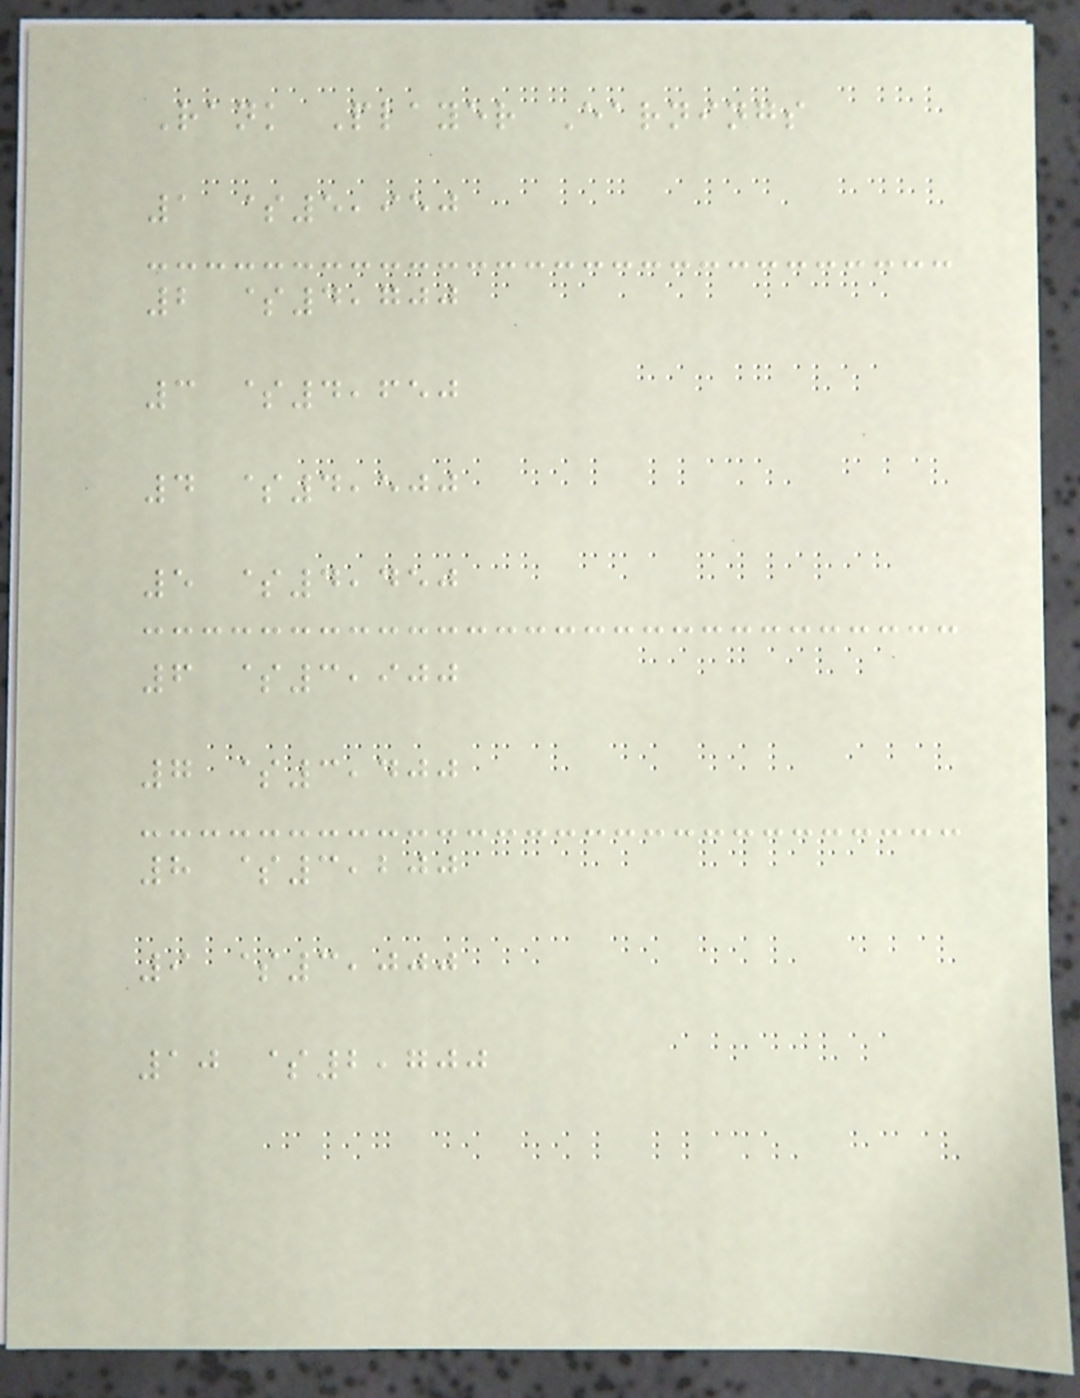Rank Player Earnings
1 $5,950
2 $4,700
3 $4,650
4 $4,500
5 $4,450
6 $3,900
7 $3,400
8 $3,200
9 $3,000
10 $2,700
